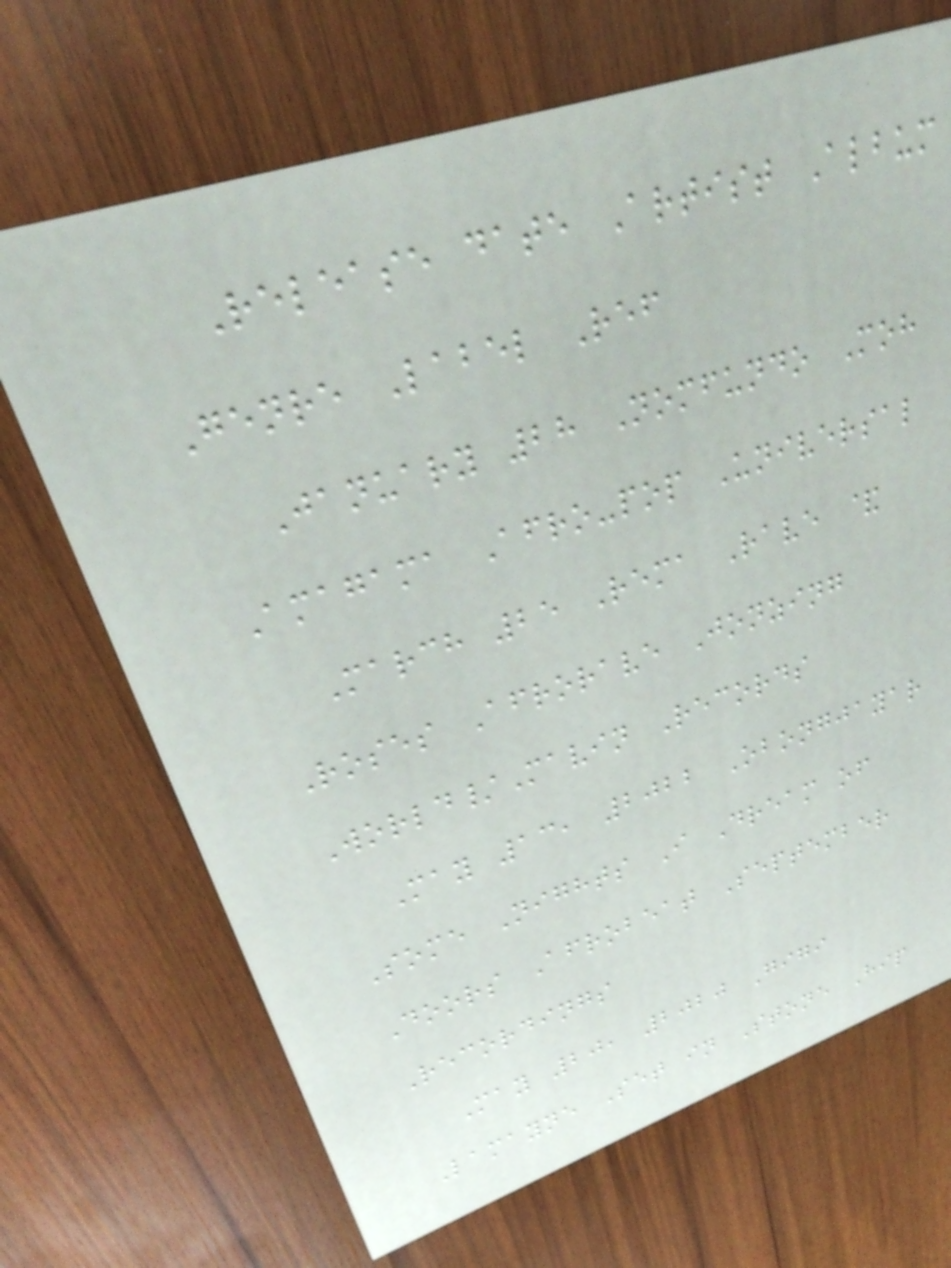Release date Artist Album
Genre Label Ref
January 28 Nomfundo Moh
Amagama Afro-pop Universal
March 25 Rema Rave &
Roses Afrorave Jonzing
World/Mavin Records
May 13, 2022 Obongjayar
Some Nights I Dream of
Doors Afrobeat September
Recordings
May 20, 2020 Gigi
Lamayne Set in Stone Hip
